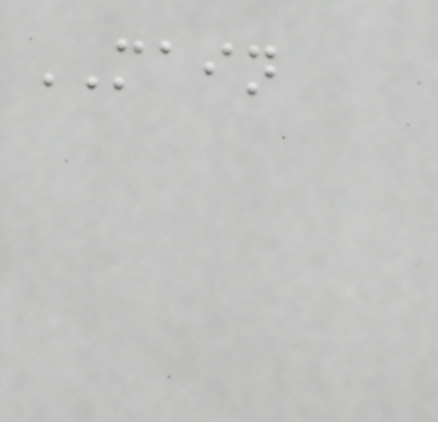MAIN
